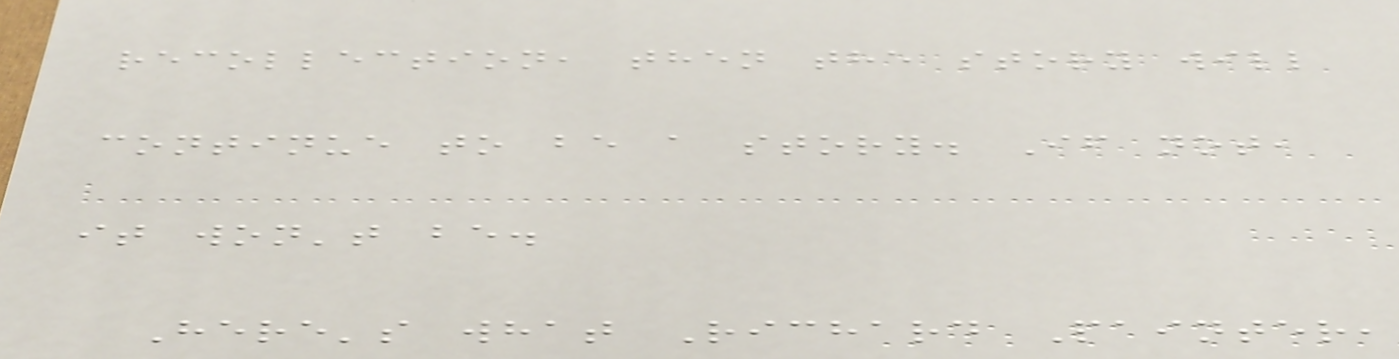recollection, then the story will
continue to be a story. If not,
it won't be.
Here's what Richard Painter,
